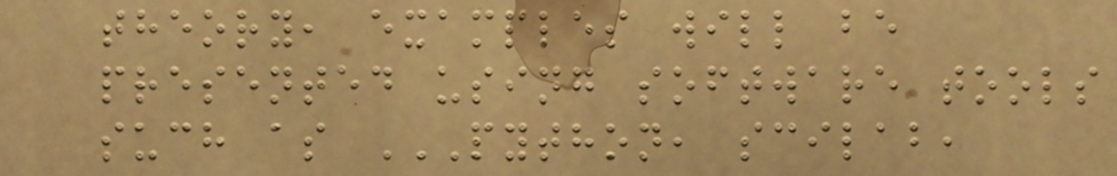theory, examples will be
presented using software tools
such as PYTHON, SCILAB,
